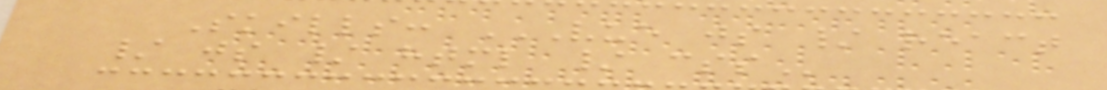Skills: VUE JS / REACT
/ JS / HTML / CSS
